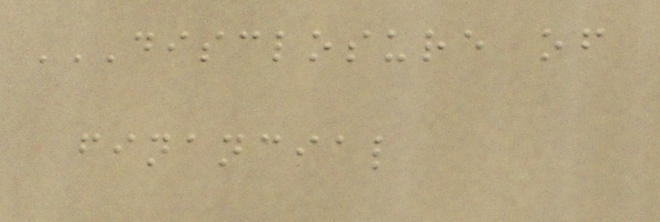DISCLOSURE OF
FINANCIAL
